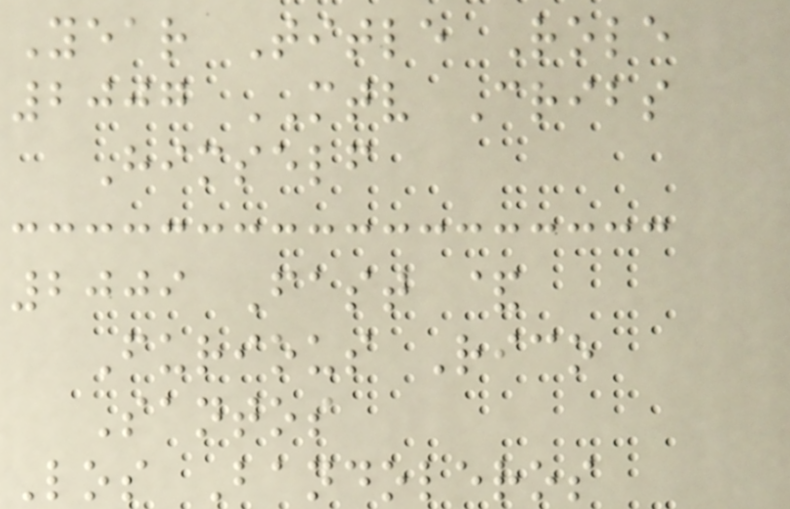Year Title Role
2007 MTV Cribs
Himself
2009 Fast &
Furious Rico
Santos
Los Bandoleros
